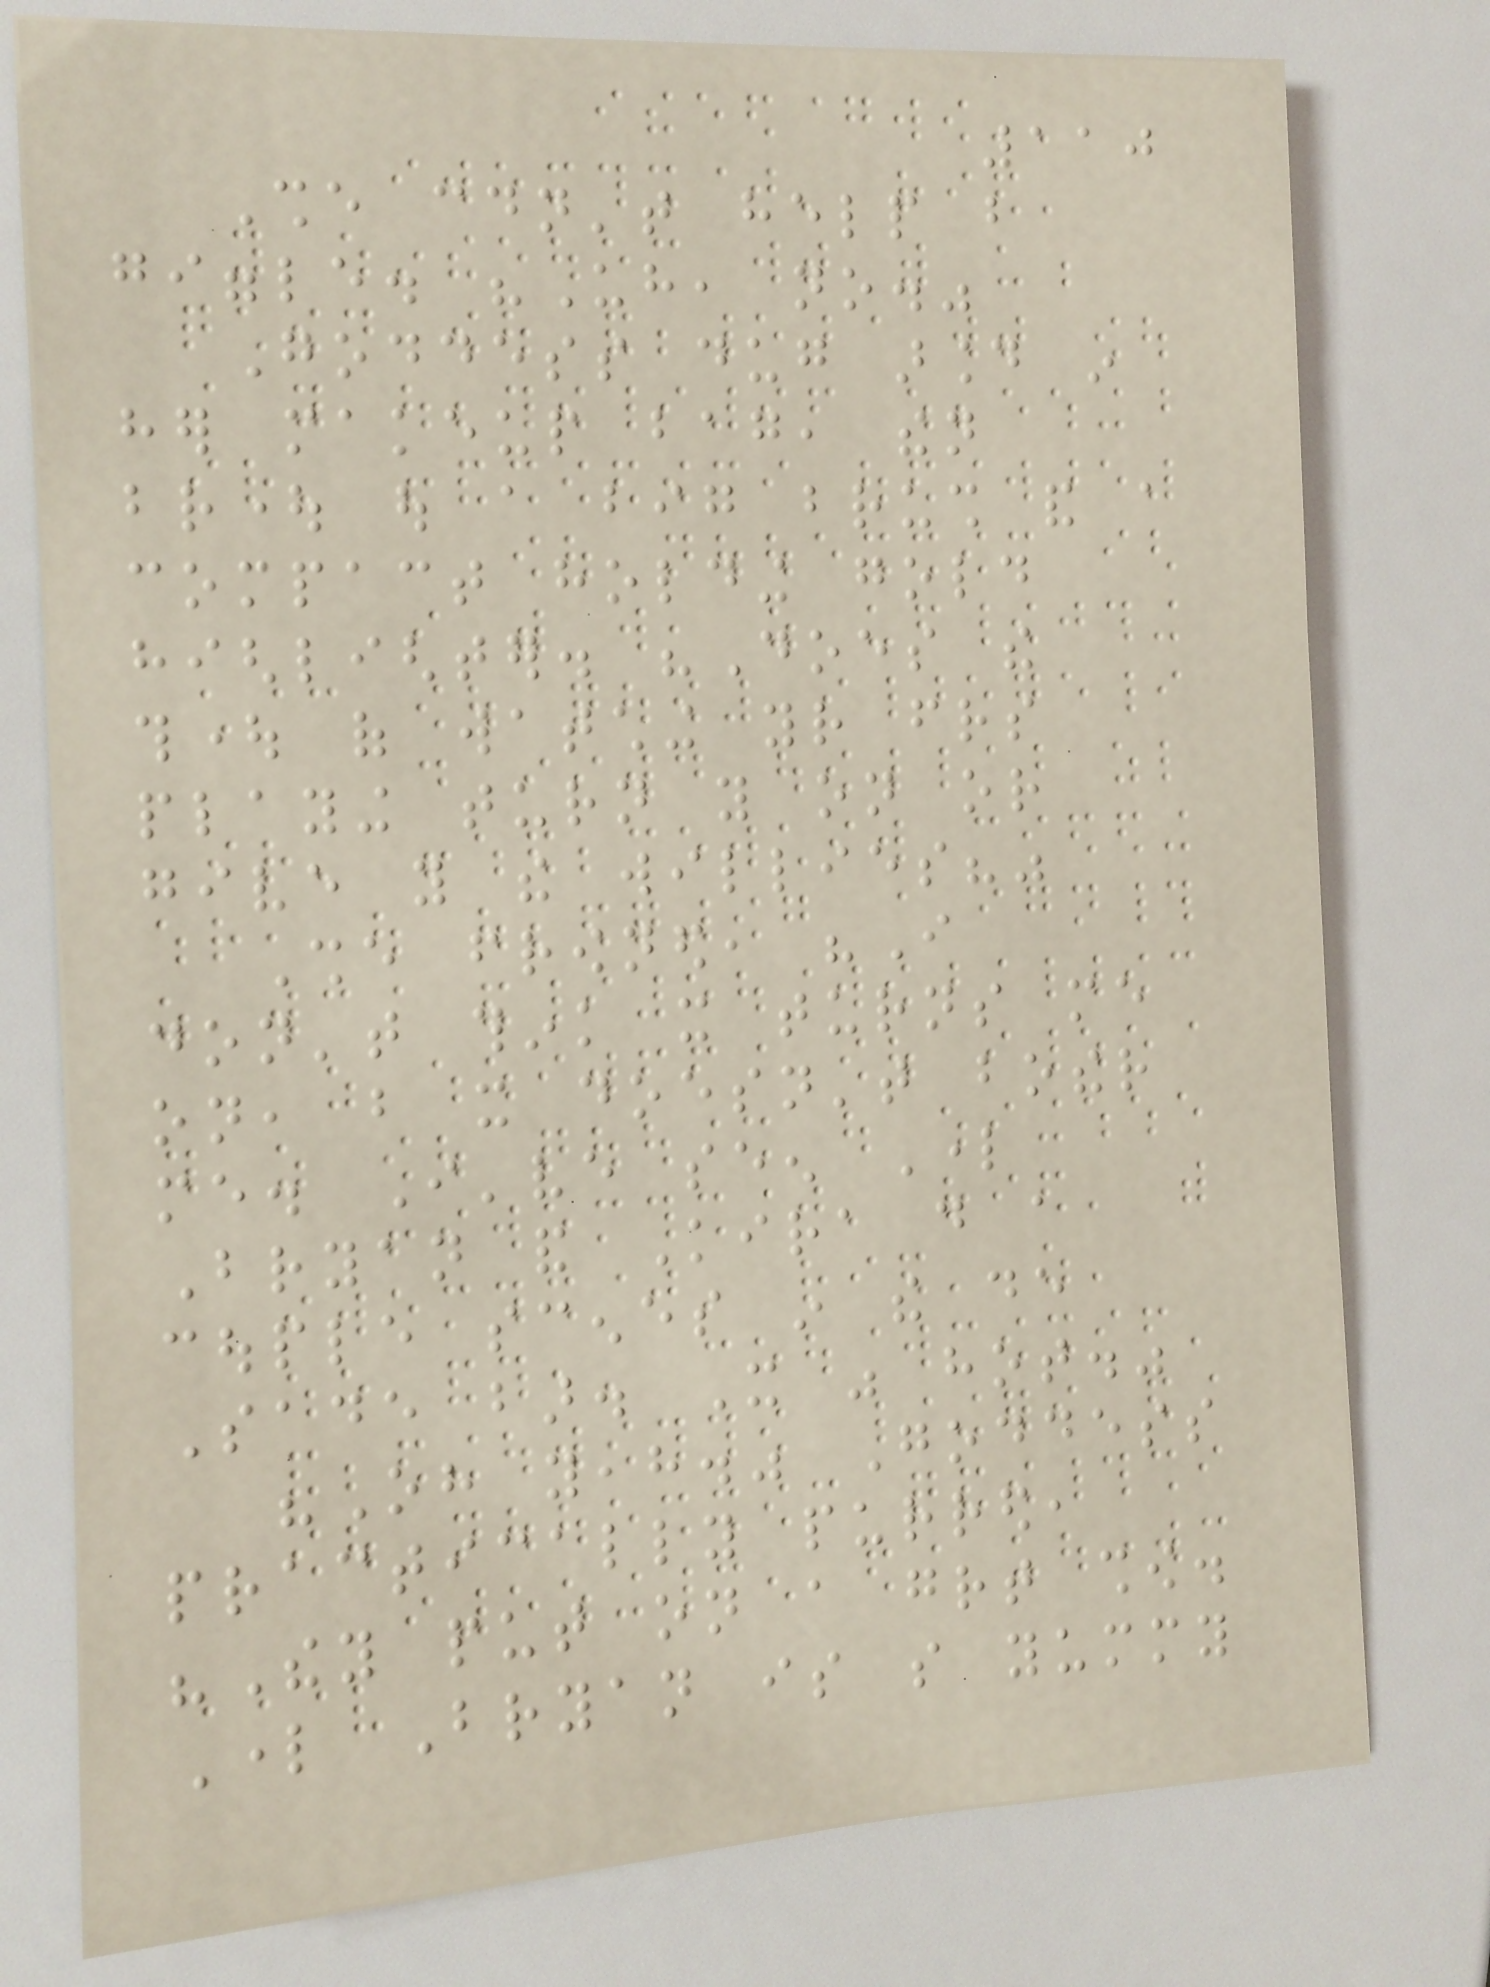110
She couldn't help but
giggle. "Uh, no."
Goddess dug around in
her makeup bag, then
brought out a big brush and a
compact holding gold
highlighter. "Does the
thought of watching your friends
playing turn you on or
give you the willies?"
She frowned, "I
don't think it turns me
on, but it doesn't bother
me. I've seen Lord
Bryan and Kira do a
couple scenes in the de
Sade bar. It was hot."
"Oh yeah." Goddess
practically purred,
"They put on a great show.
Lord Bryan is so yummy
